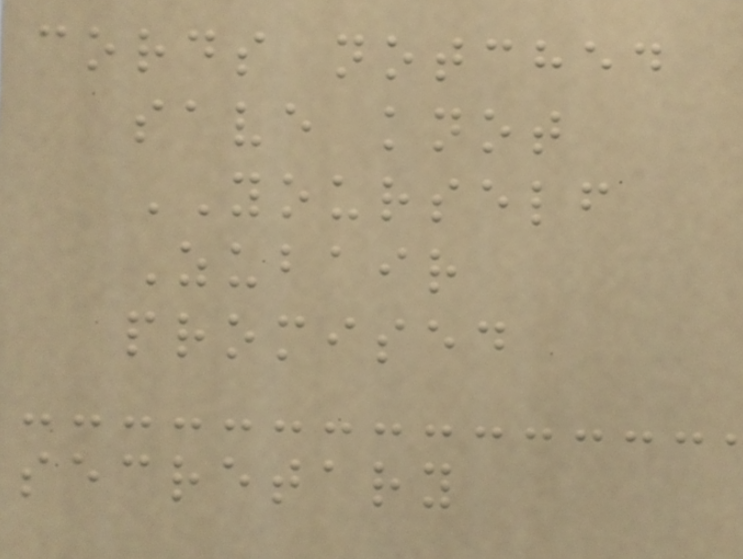cords notched
save knot
YOURSELF
Zubair
promised
secretary
